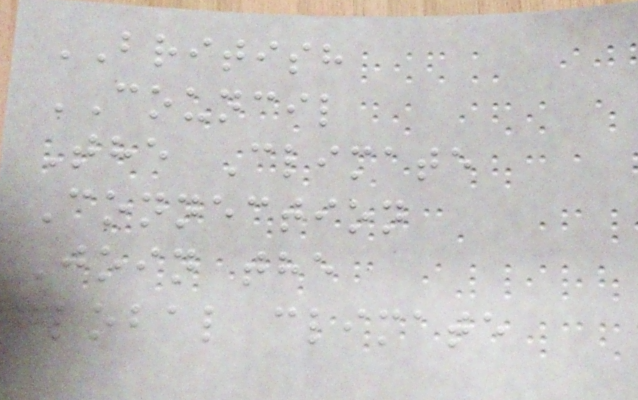BRITISH
COUNCIL
The Climate
Connection
Join the
global climate
